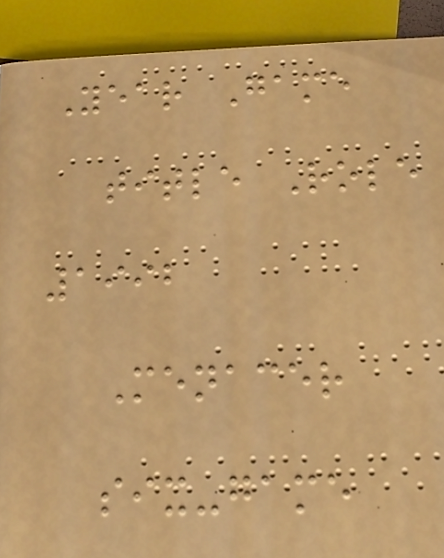Year Game
title Role
1992
Menacer
six-game
